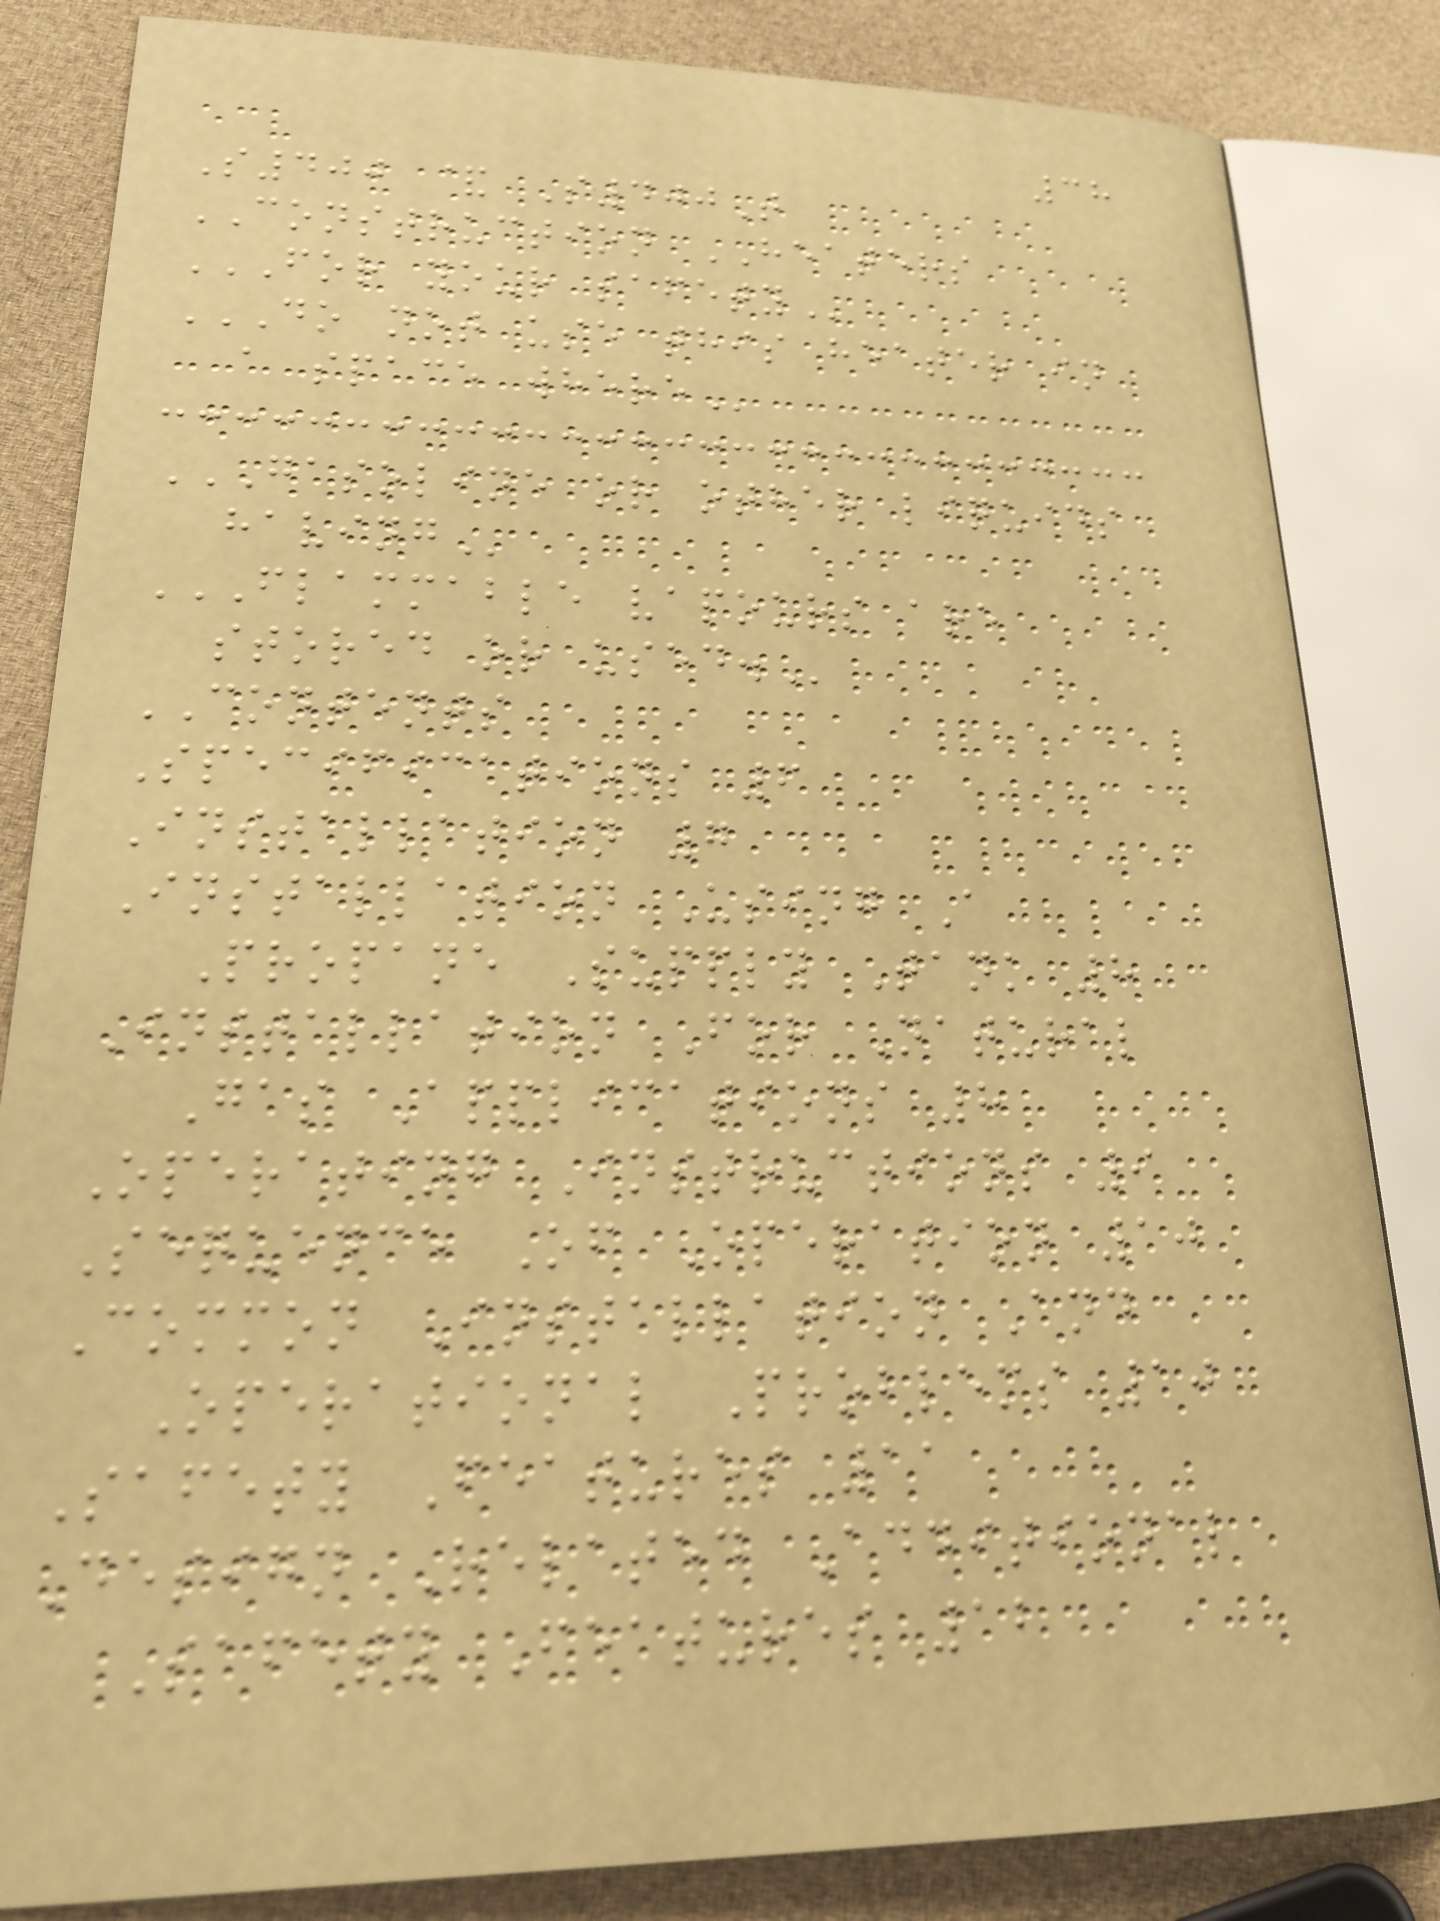38
S400 & S400T
CONSTRUCTION HEATERS
FOR YOUR SAFETY
DO NOT USE THIS HEATER IN
A SPACE WHERE
GASOLINE OR OTHER LIQUIDS
HAVING
FLAMMABLE VAPOURS ARE
STORED OR USED.
CONTENTS
Specifications 6
Installation 7
Installation Using A
Propane Supply Tank 8
Installation For Natural
Gas Applications 8
Operating Instructions 9
Sequence Of Operation 10
Common Installation And
Operational Problems 10
Safety Features 11
Design Related Additional
Safety Features 12
